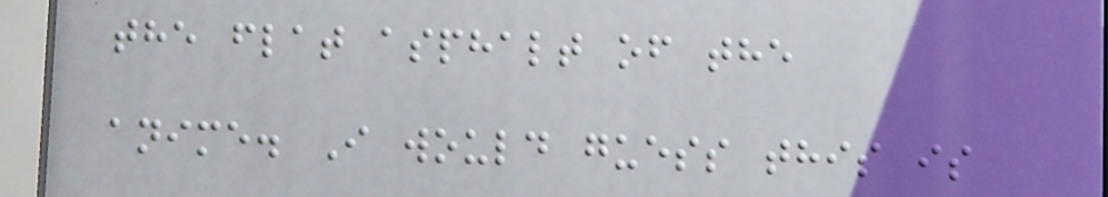the flat asphalt of the
anime. I would guess this is
